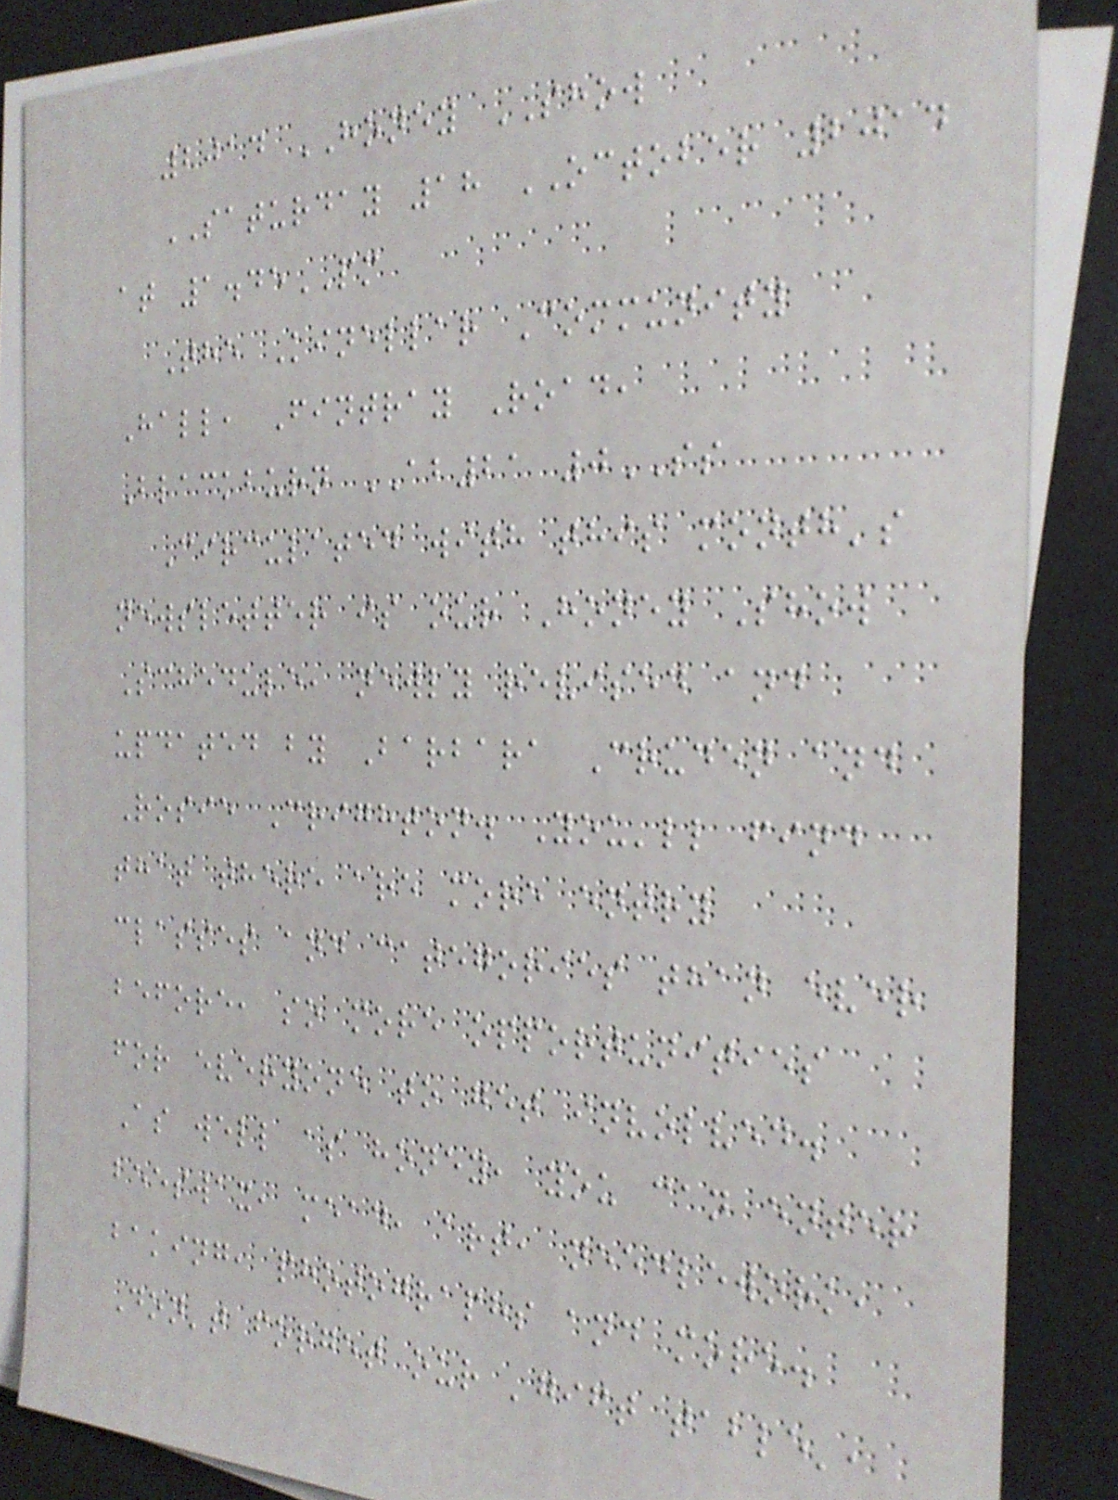2014 HONEY SHOW
SATURDAY 18 OCTOBER 2014
at 1.45PM
The Kinellar Community
Hall, Fintray Road,
Blackburn AB21 0SS
Circulated with this month's
newsletter is our Honey Show
Schedule, newly revised and
updated by Barbara Cruden and
Rosie Crighton. You'll find
that there are more entry
classes and categories than ever
before, so more opportunities
for everyone to get involved.
As well as honey, you can enter
beeswax, mead, art, needlework,
baking, photographs and more.
Don't forget our 'gift table',
